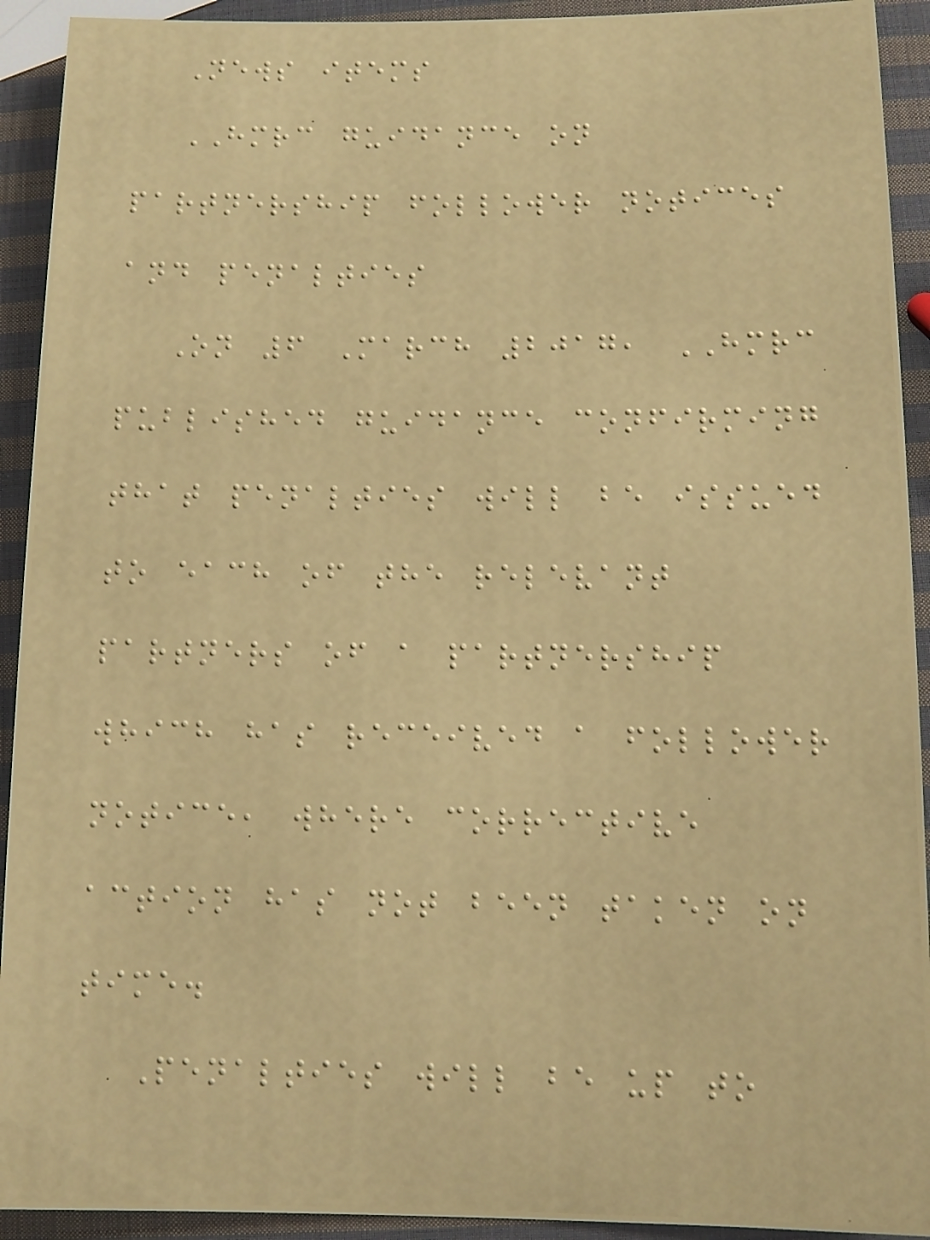News items
HMRC guidance on
partnership follower notices
and penalties
On 6 March 2017, HMRC
published guidance confirming
that penalties will be issued
to each of the relevant
partners of a partnership
which has received a follower
notice, where corrective
action has not been taken on
time.
Penalties will be up to
